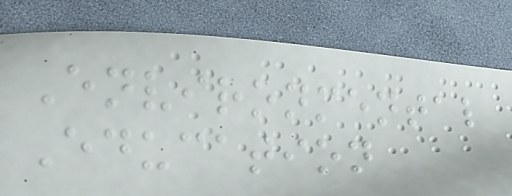Environmental
Education
